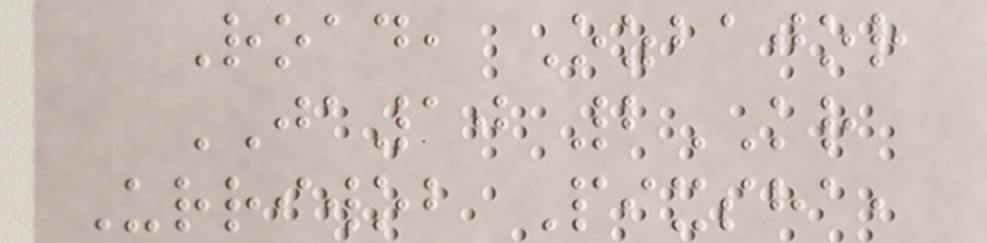Road, Ozbajor
JA10 2KR
Urriwob Pixsha,
